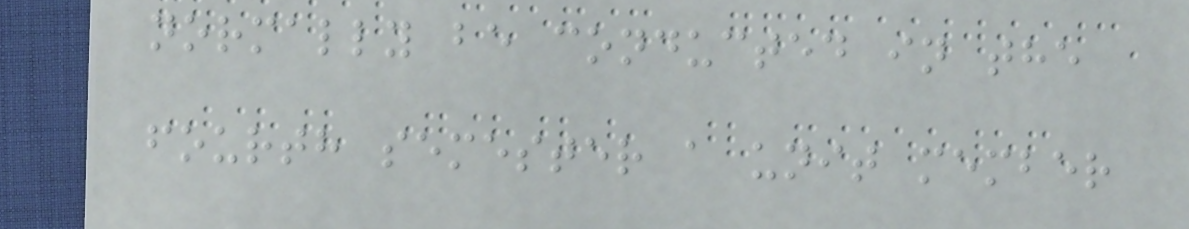normally be conducted in the
fourth semester a unit member
